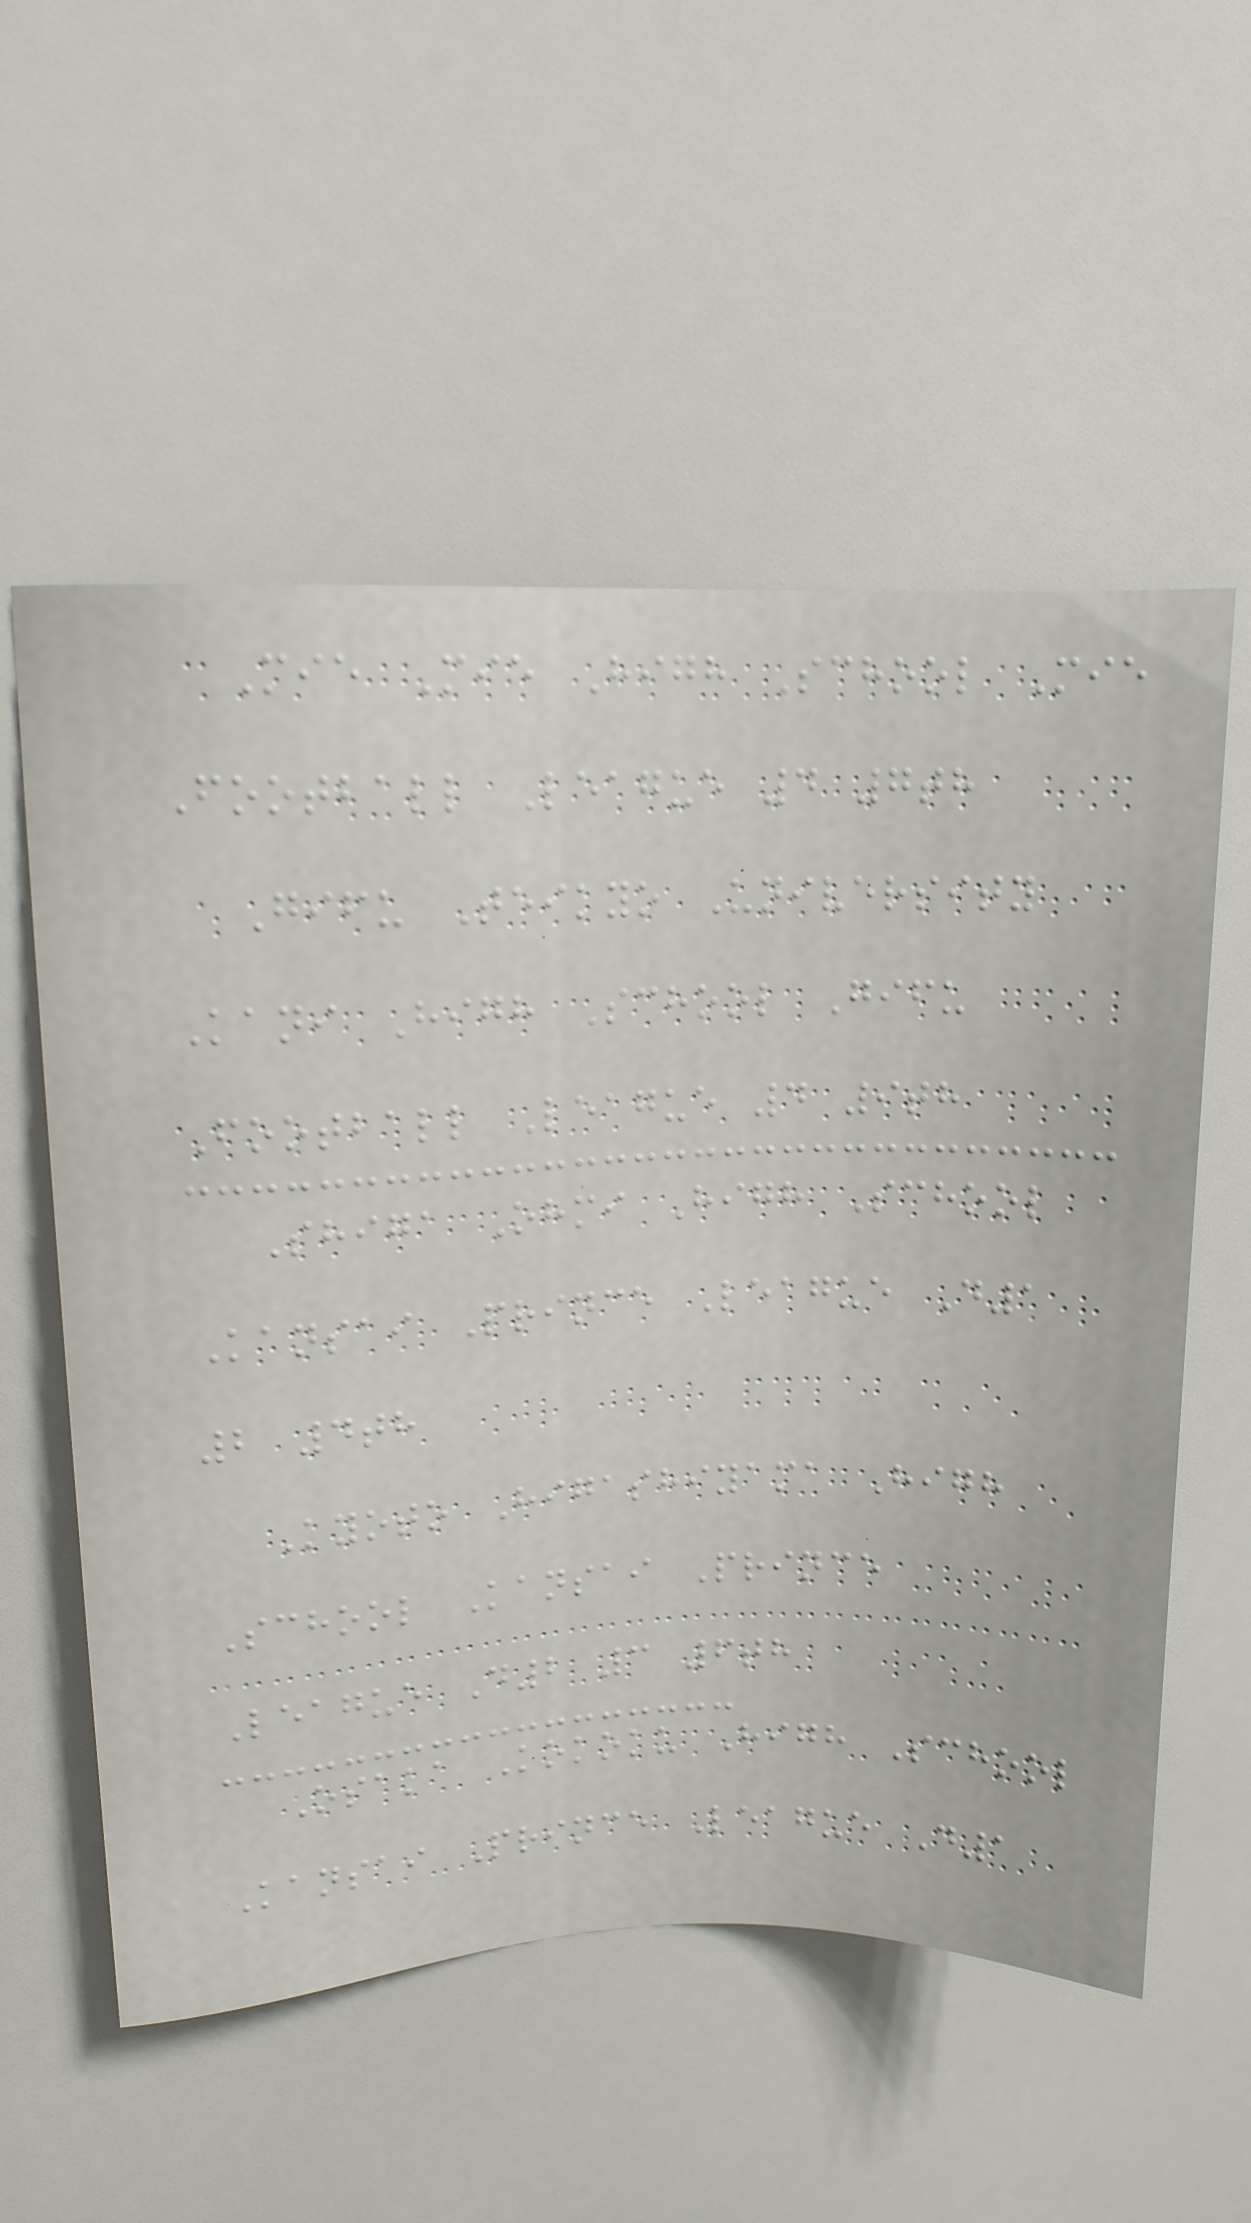Mie Mie High School Mie
Football League 4 7th
Gifu Teikyo University
Kani High School Gifu
Football League 4 9th
Shiga Ohmi High School
Kansai Prince League D1
2 4th
Kyoto Higashiyama High
School Kansai Prince
League D2 3 6th
Osaka Kokoku High School
Kansai Prince League D1
